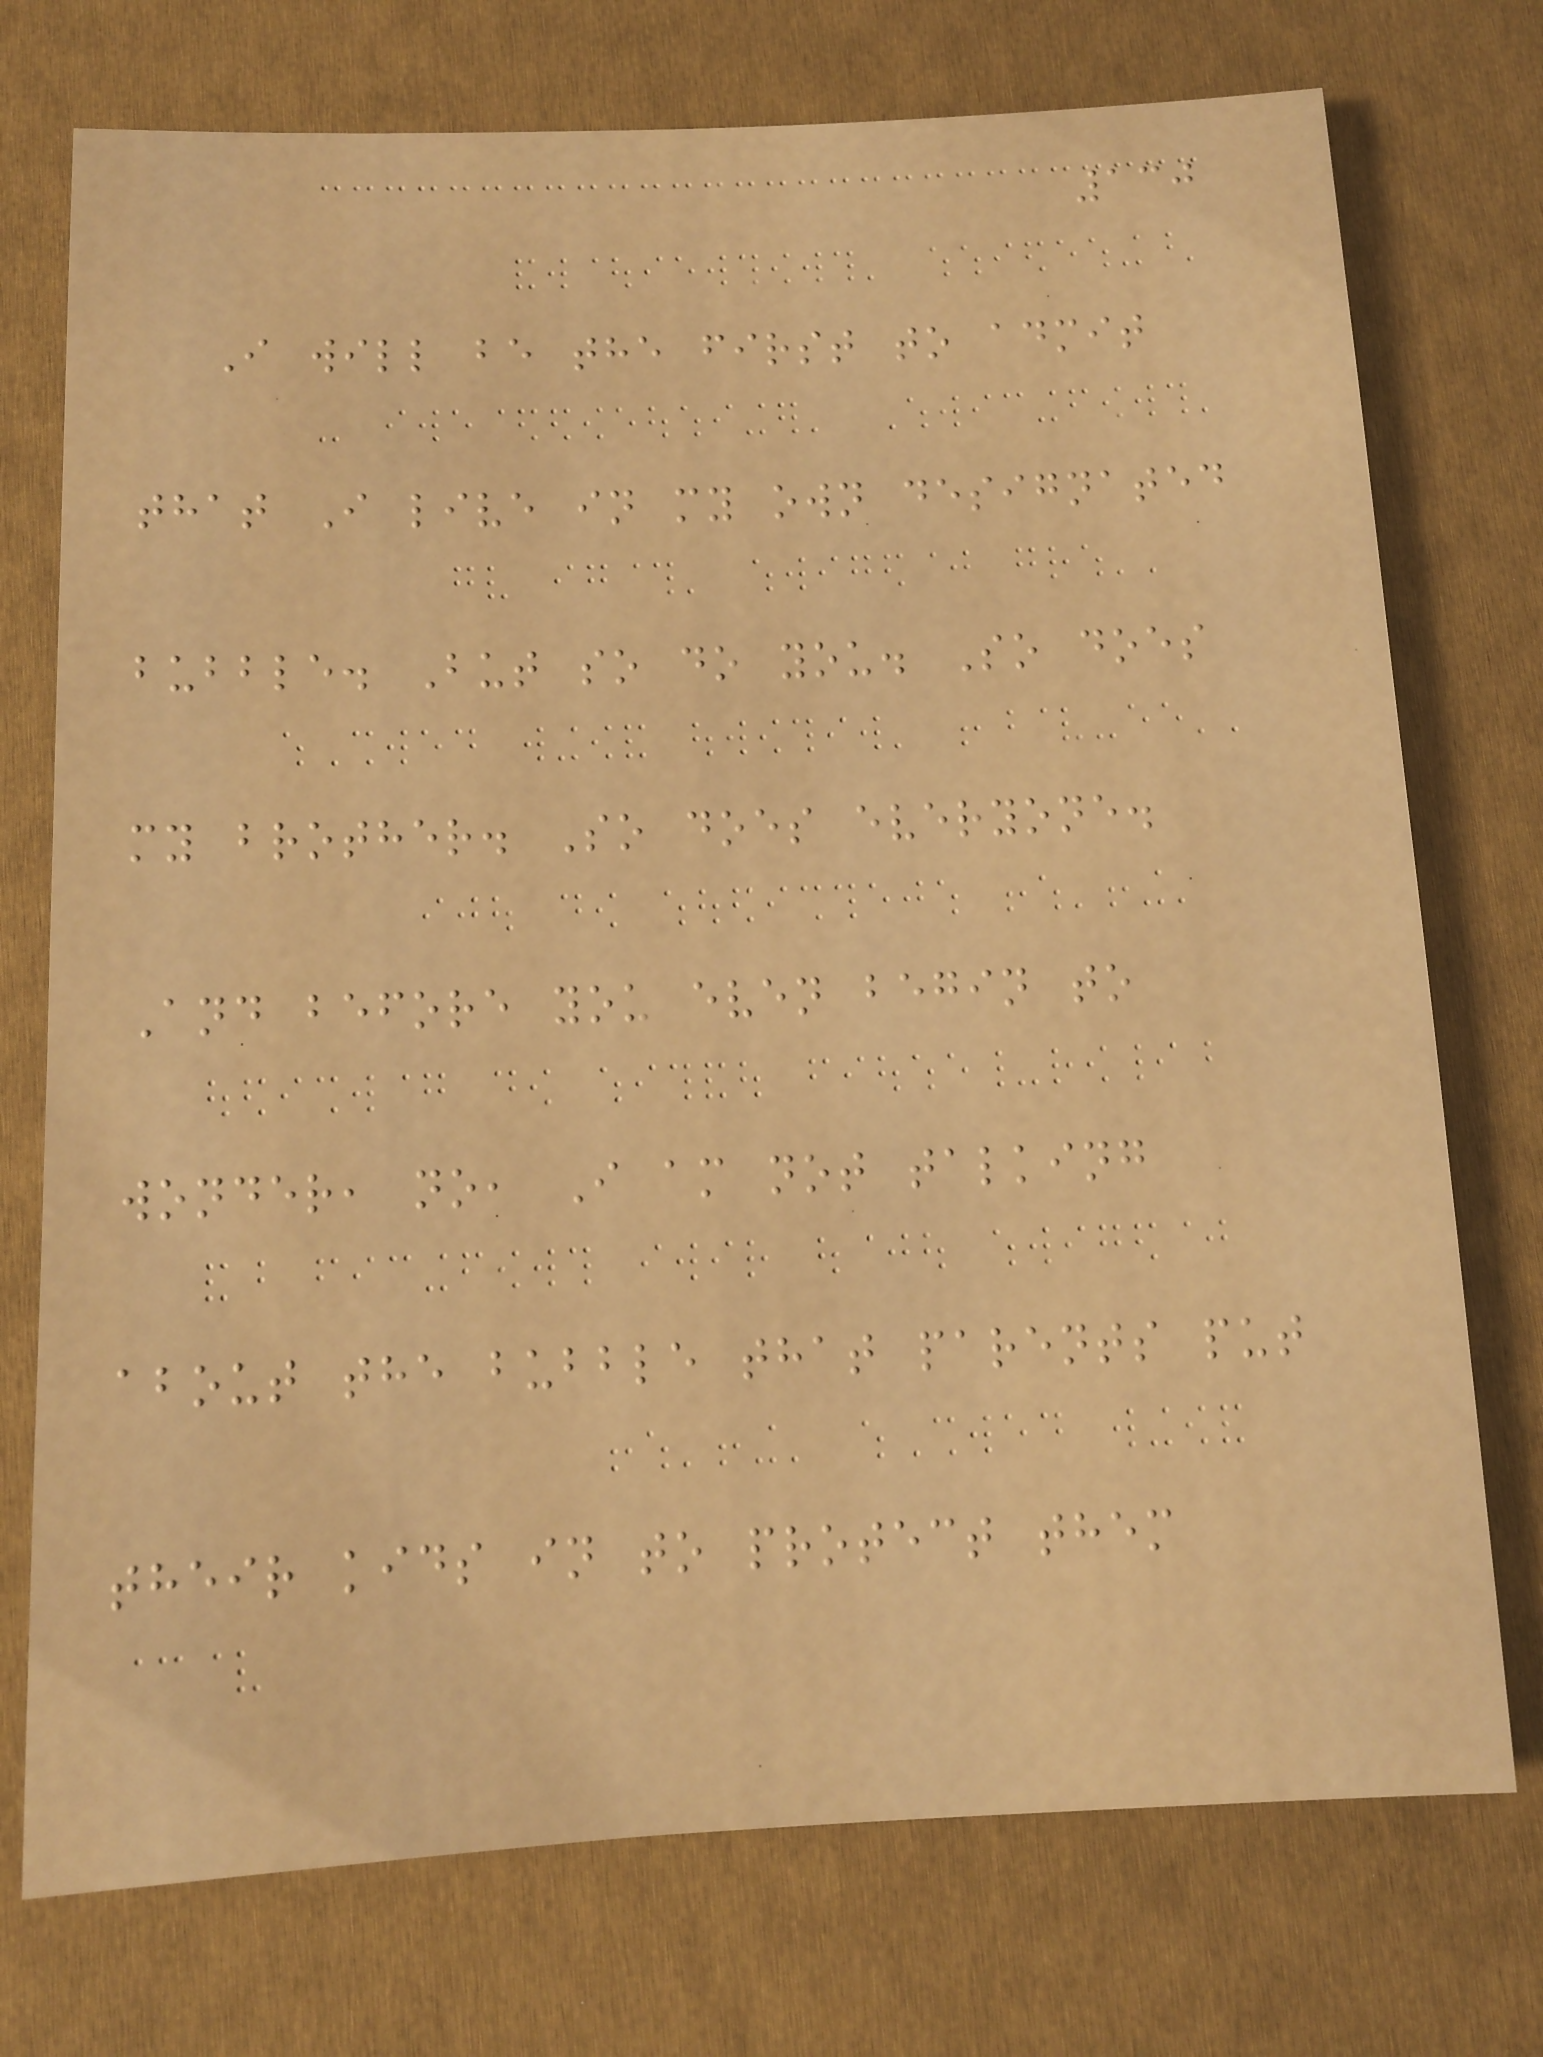130
I will be the first to admit
that I live in my own designated
bubble. But so do you. So does
my brother. So does everyone.
And before you even begin to
wonder, no, I am not talking
about the bubble that parents put
their kids in to protect them
